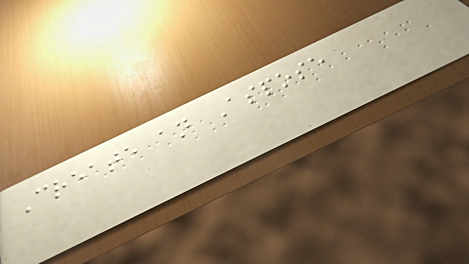Create an Aspose
